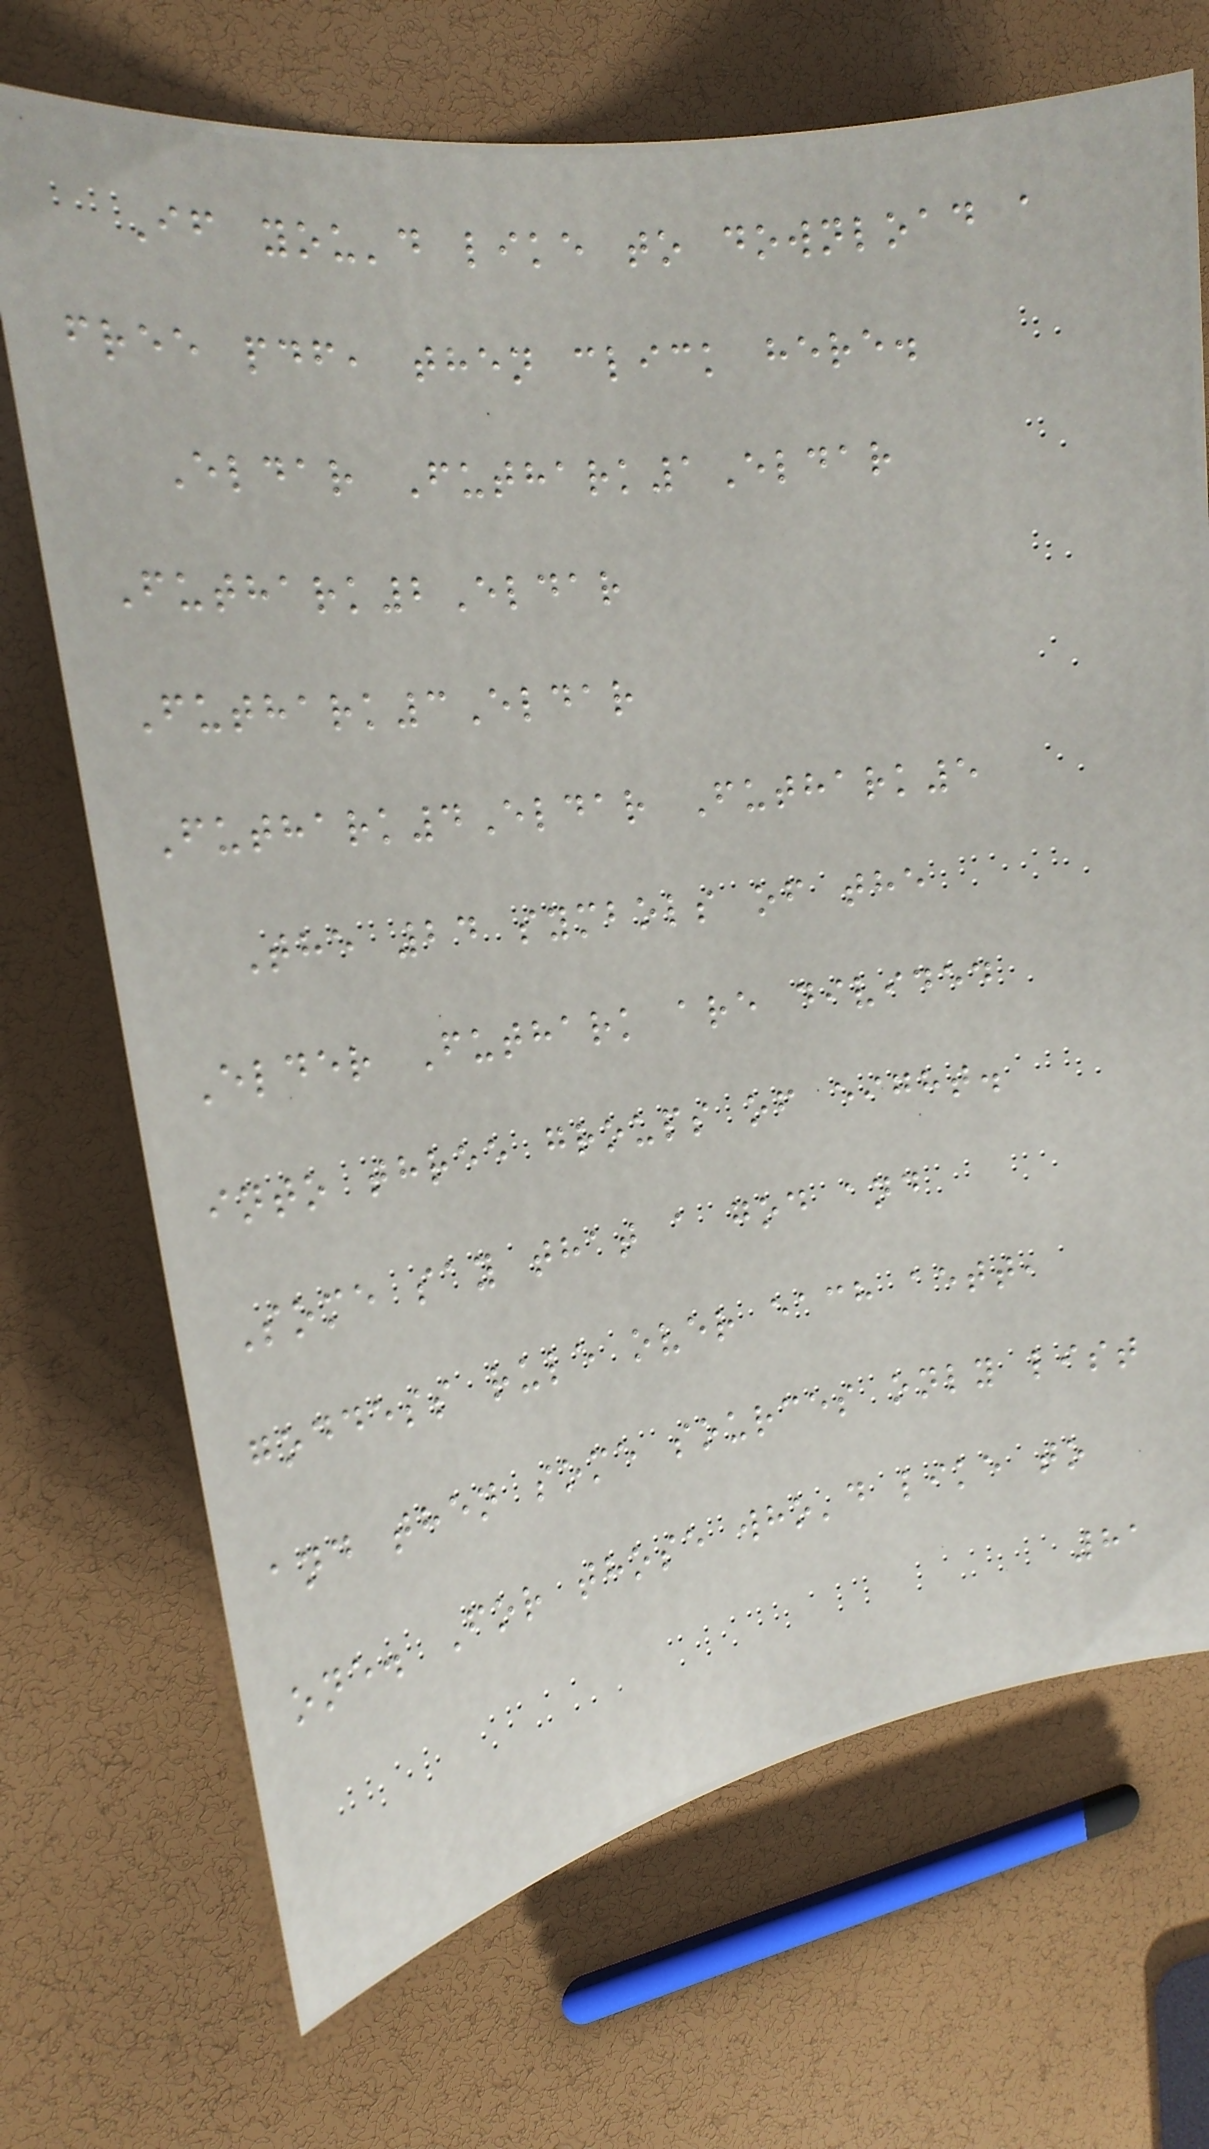If you'd like to download a
free pdf, then click here.
Eldar Futhark1Eldar
Futhark2Eldar
Futhark3Eldar
Futhark4Eldar Futhark5
The 24 symbols of the
Elder Futhark are divided
into three groups of eight.
Some say that a god and
goddess rule over each aett,
and then some sources only list
one. For those who'd like to
81
